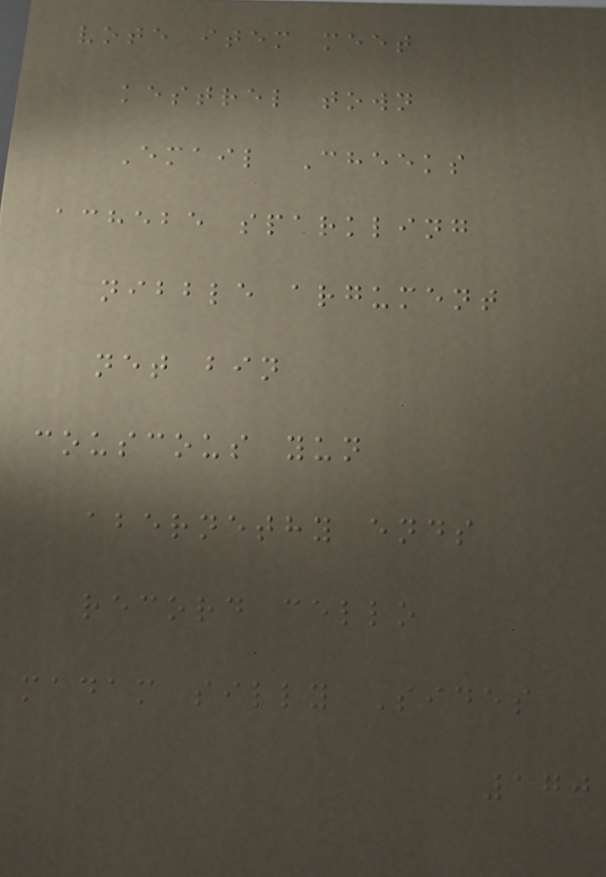vote item meet
kestrel town
Email Cheeks
achebe sparkling
nibble argument
net bin
couscous yun
abernethy ends
record cello
madam silly Sides
170
